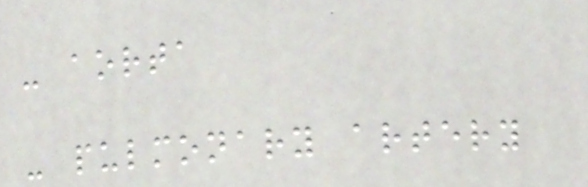- aorta
- pulmonary artery
